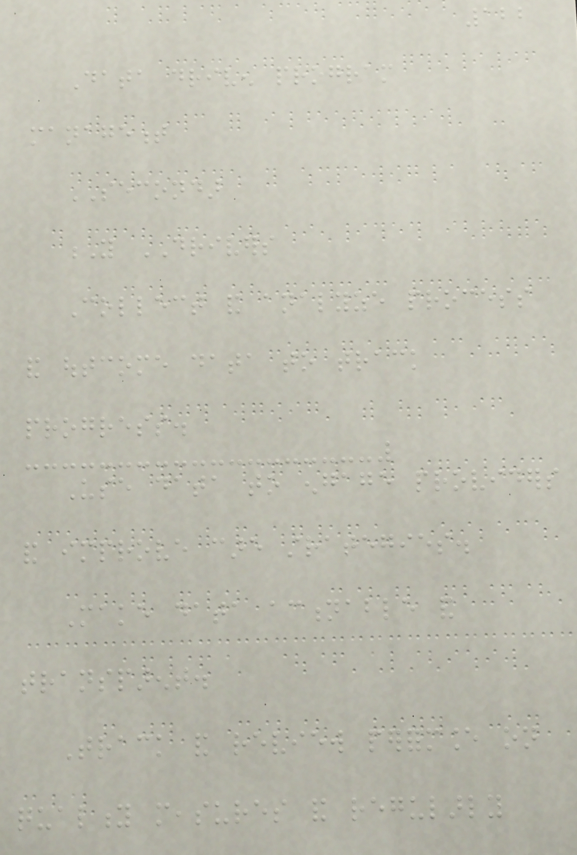122
Data driven program
management
SECONDAR
Y DRIVERS
Collect and analyze process
and outcome data to track
progress.
Use data to engage providers
and improve care strategies.
Make data actionable and
transparent.
Track and review performance on
quality measures and regularly
